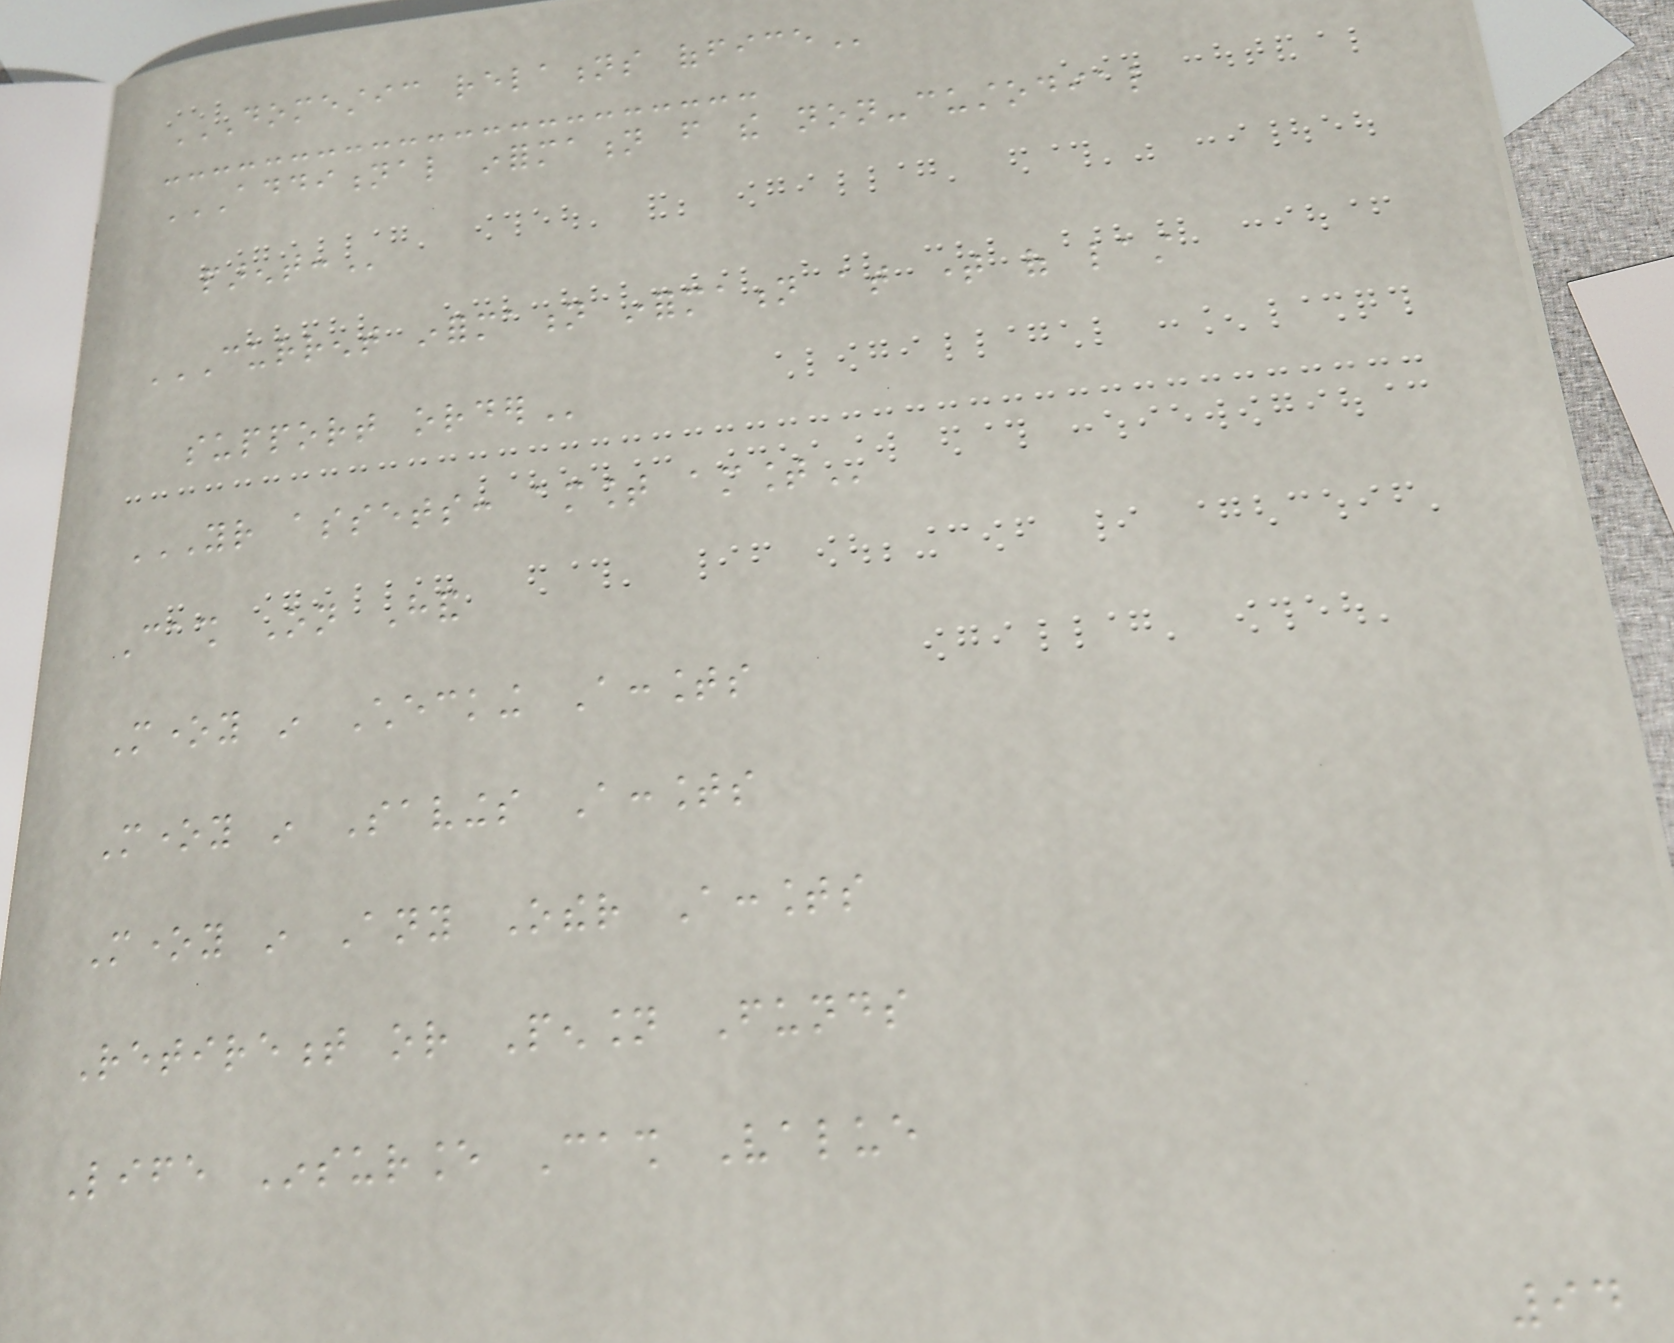DOMESTIC RELATIONS OFFICE
ADDITIONAL INFORMATION FROM THE NON-CUSTODIAL
PARENT:
CURRENT INFORMATION INFORMATION AT TIME OF LAST
SUPPORT ORDER
YOUR ASSETS: AMOUNT AMOUNT
Cash On Hand
Money in Checking Accounts
Money in Savings Accounts
Money in Any Other Accounts
Retirement or Pension Funds
Life Insurance Cash Value
94
